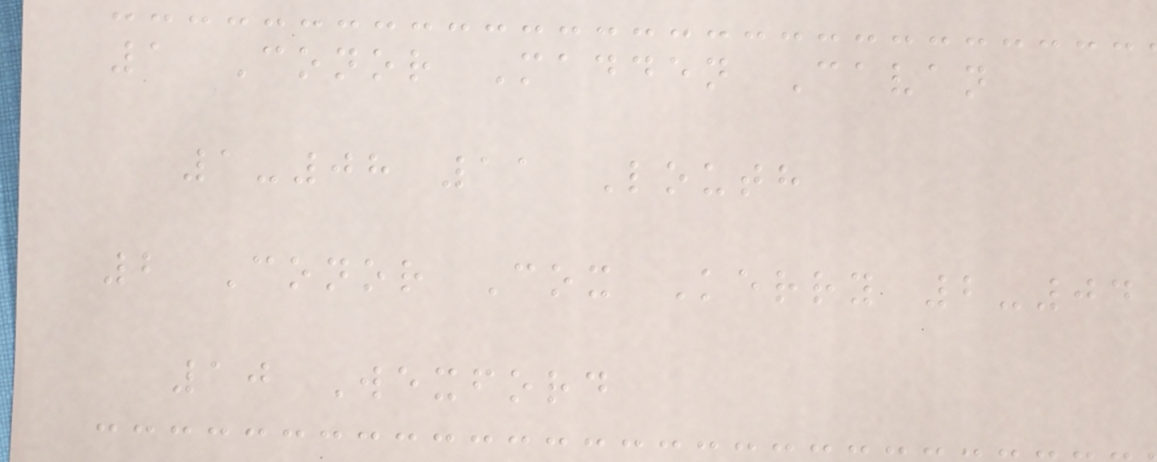1 Conor Madden Cavan
1-08 11 Louth
2 Conor Cox Kerry 2-04
10 Wexford
